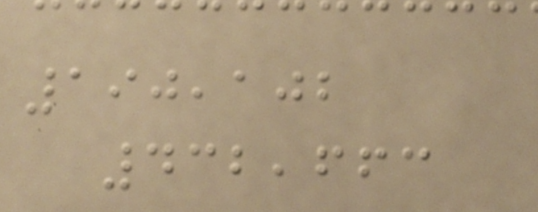190,102
432,663
